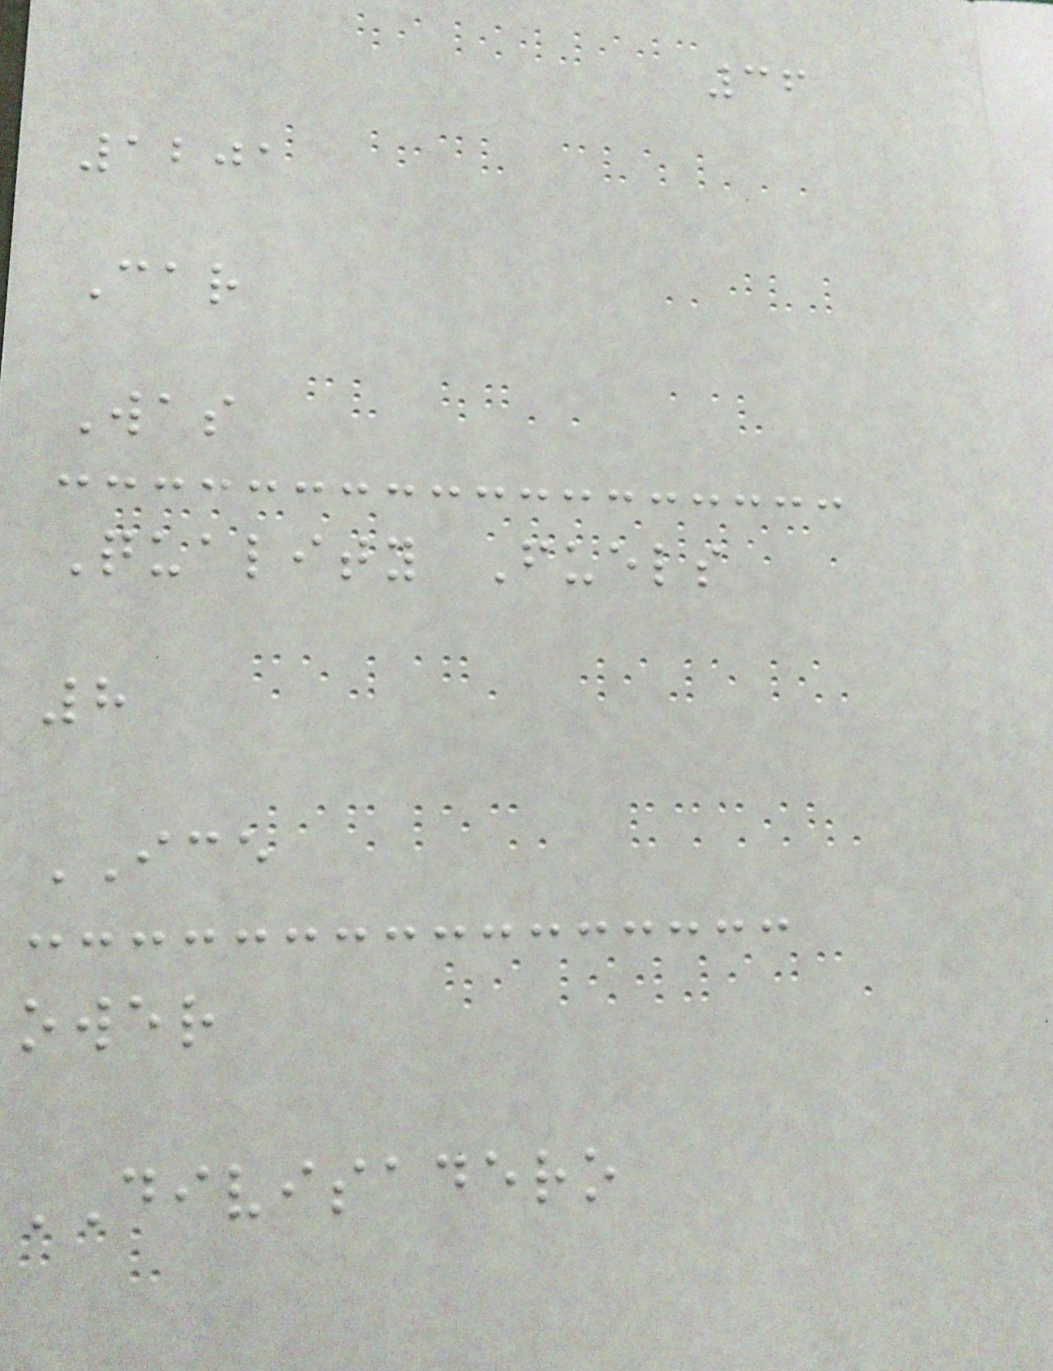36
1201
Car
Was
Quality Fuels
8
ICE
ower
DIVISADERO
